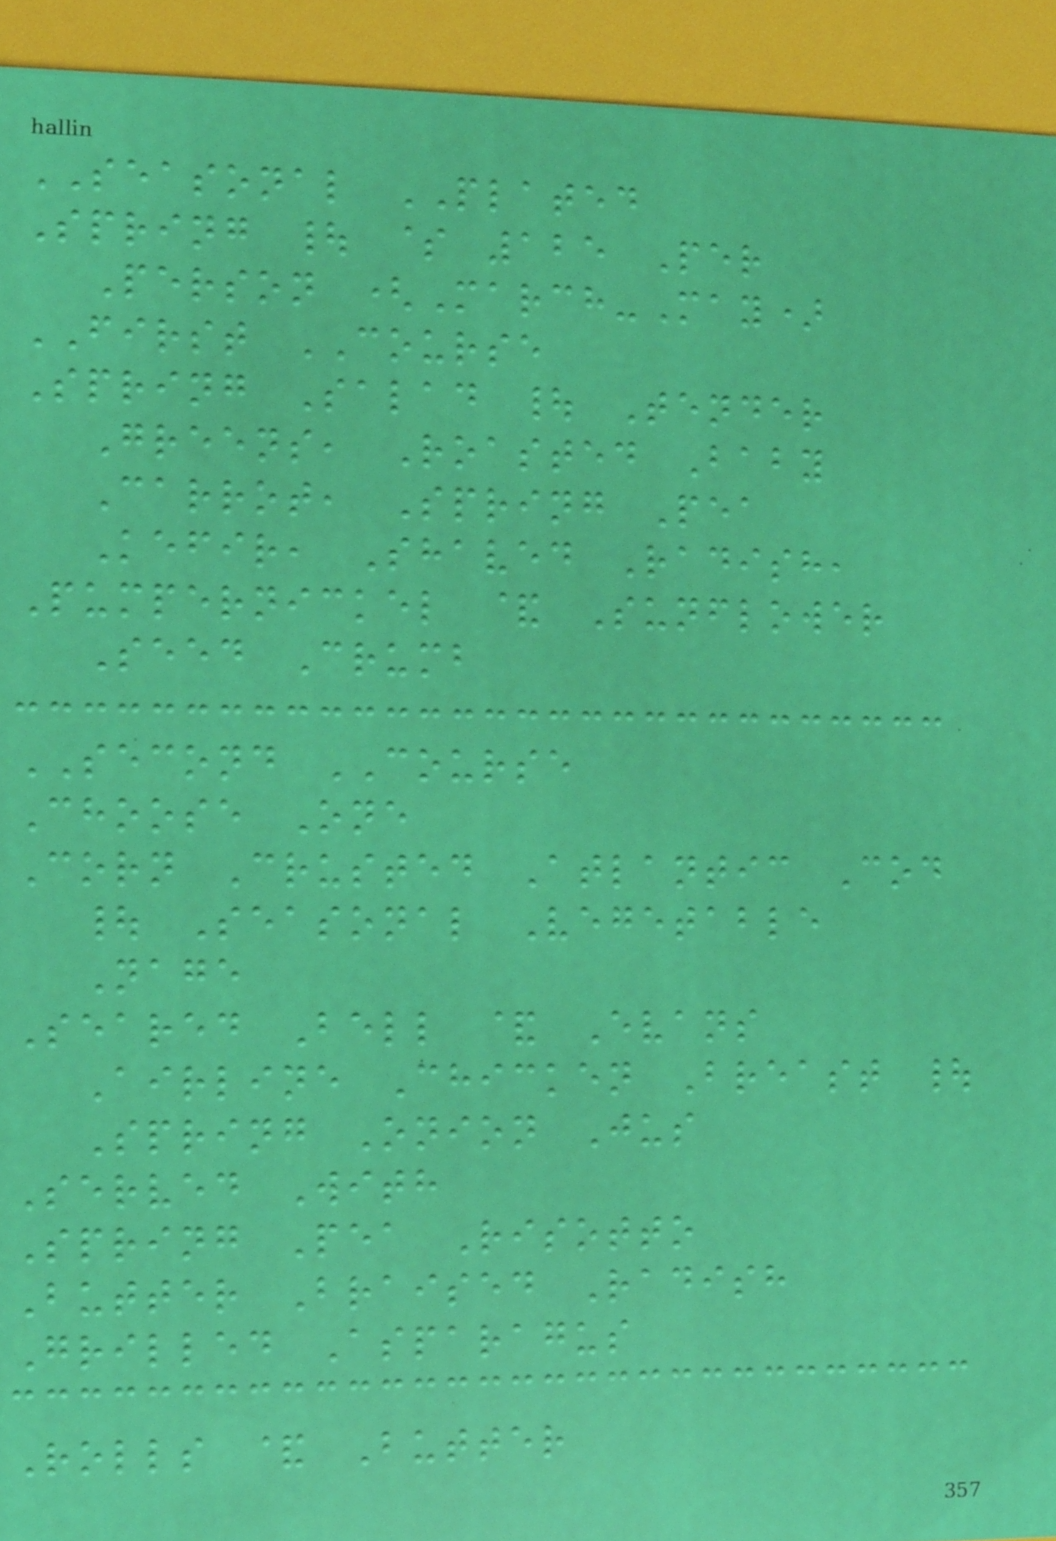SEASONAL PLATED
Spring | $ 125 Per
Person (March-May)
FIRST COURSE
Spring Salad | Tender
Greens, Roasted Baby
Carrot, Spring Pea
Kefir, Shaved Radish,
Pumpernickel & Sunflower
Seed Crumb
SECOND COURSE
Choose One
Corn Crusted Atlantic Cod
| Seasonal Vegetable
Nage
Seared Bell & Evans
Airline Chicken Breast |
Spring Onion Jus
Served With
Spring Pea Risotto
Butter Braised Radish
Grilled Asparagus
Rolls & Butter
